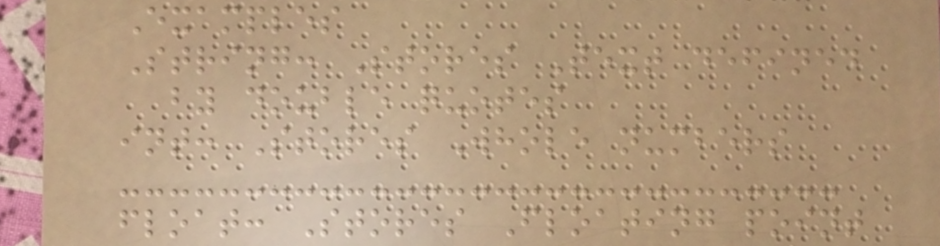Examples
String: Stores Text defined
by double quotes
int: Stores Whole numbers
float: Stores Floating point
